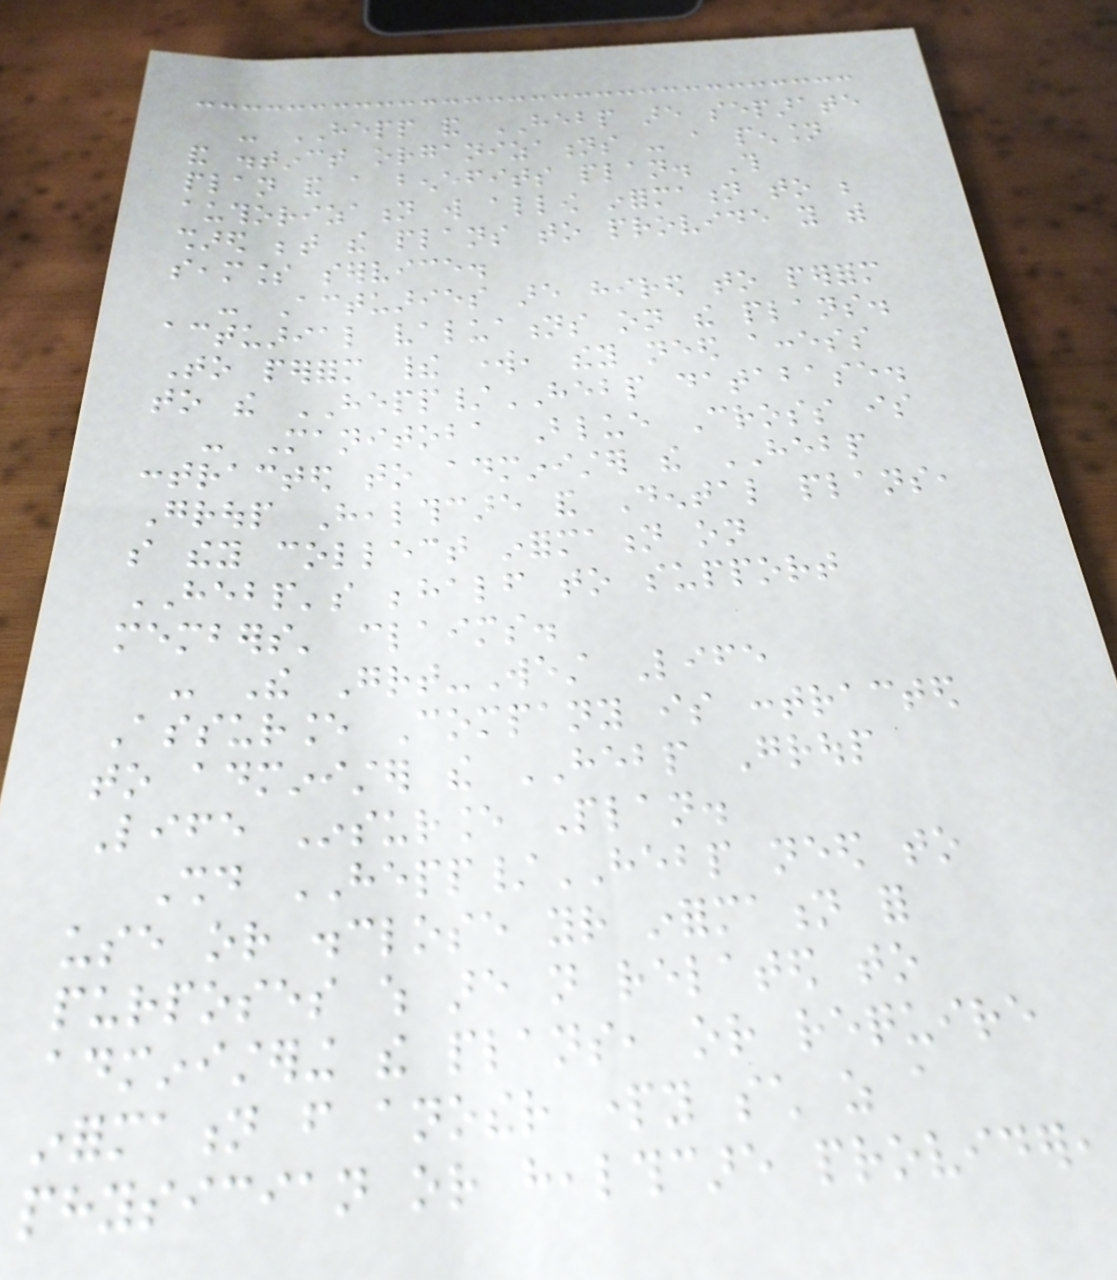- HEPP and HEBP are separate
and distinct organizations - a pension
plan and a benefits plan. This
authorization will allow information to be
shared between the plans to provide you with
seamless service.
- Actuaries are hired to perform
actuarial valuations on the plans.
To perform their work, they need access
to the HEPP/HEBP database.
- Manitoba Blue Cross is
contracted to administer the HEBP
Group Healthcare and Dental plans,
so they collect information on
HEBP's behalf to support
members' claims.
- The Great-West Life
Assurance Company is contracted
to administer the HEBP Group
Life Insurance Plan.
Should HEPP/HEBP need to
use or disclose your information for
purposes which are not related to
administering the plans, or require
information from another party such as a
physician or healthcare provider,
